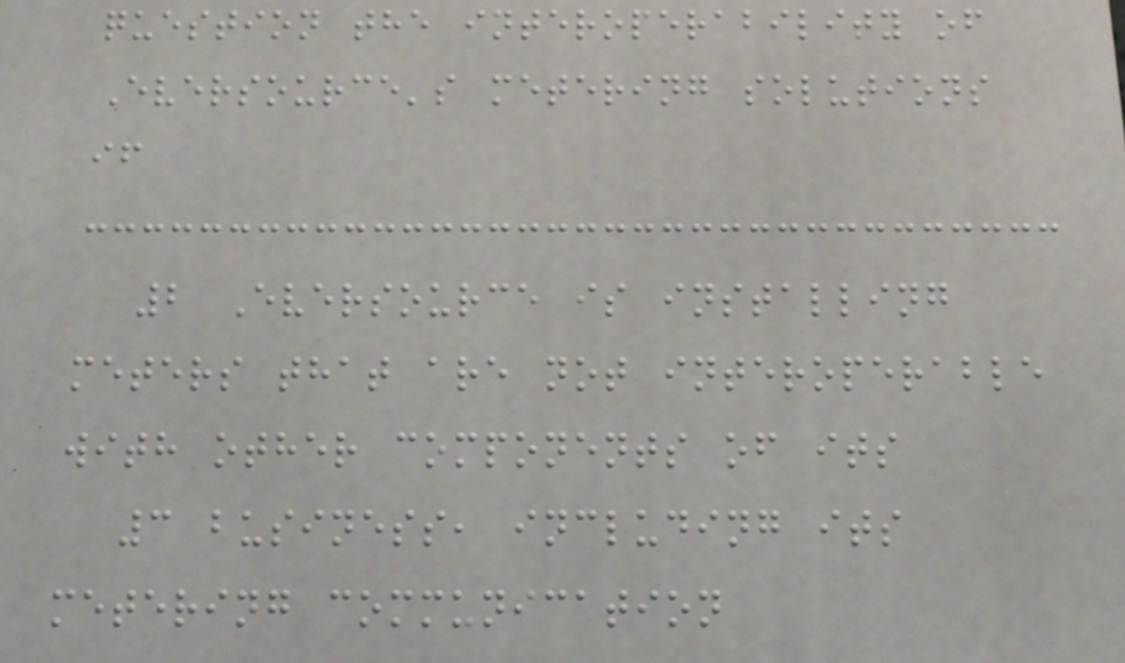question the interoperability of
Eversource's metering solutions
if
2 Eversource is installing
meters that are not interoperable
with other components of its
3 business, including its
metering communication
